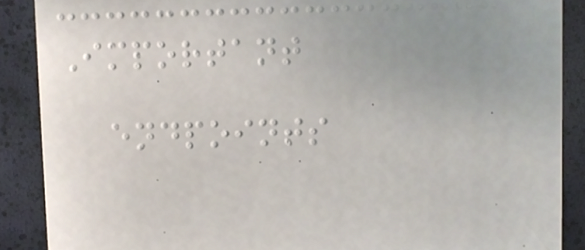Important
endpoints
